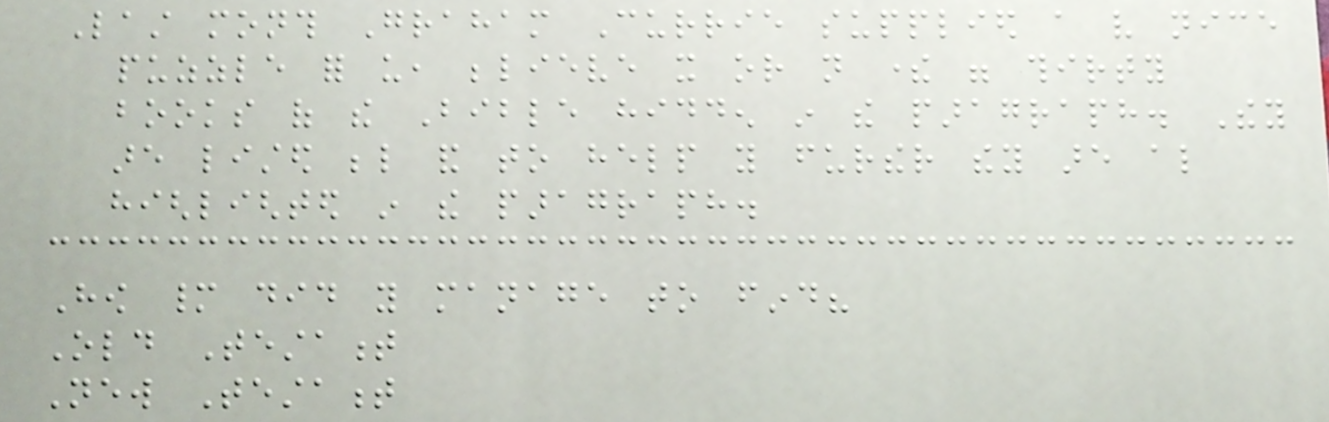Last month Graham Currie supplied a very nice
puzzle for us, believe it or not there were thirty
books of the Bible hidden in the paragraph. They
are listed below and to help you further they are also
highlighted in the paragraph.
How many did you manage to find?
Old Testament
New Testament
